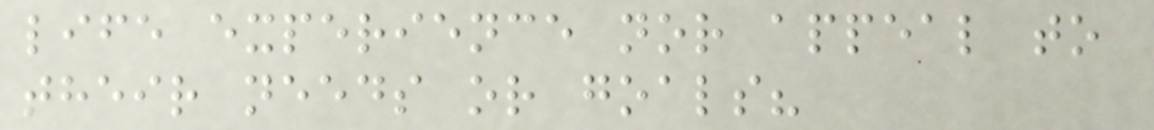life experience nor appeal to
their needs or goals?
